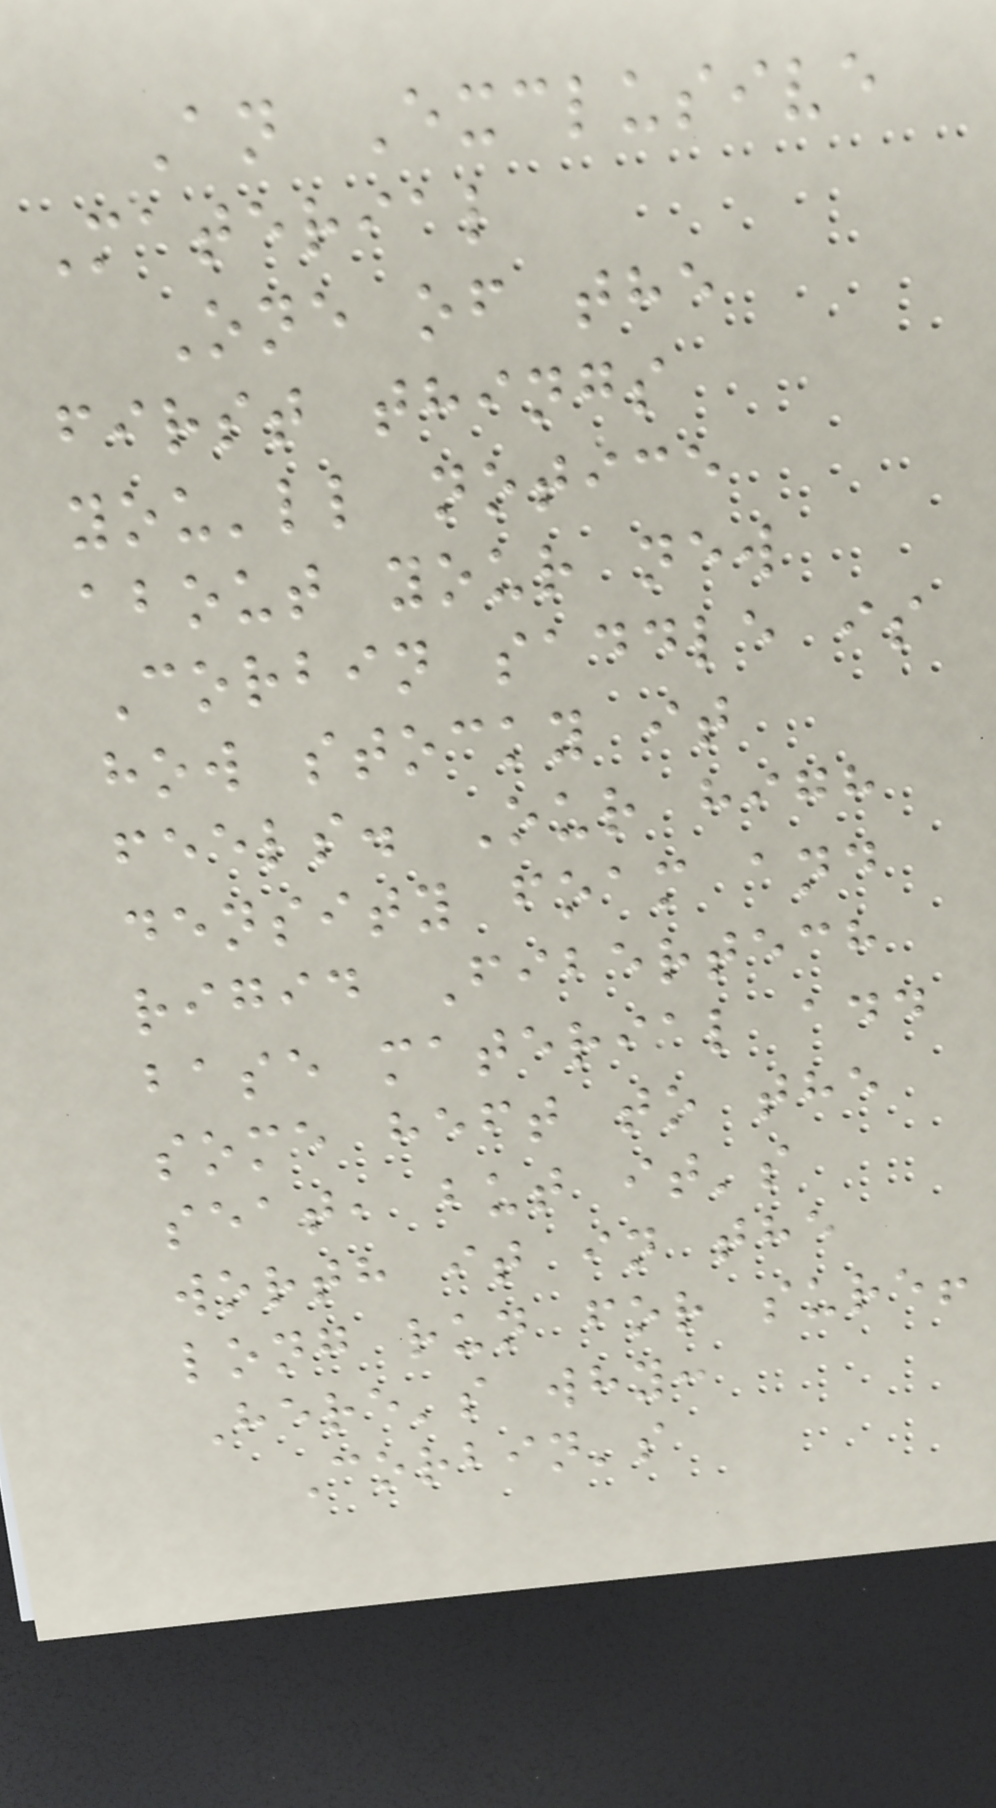An Exclusive
Material
One of the
first things
you'll notice
about your new
Corbin saddle is
how stocky it
feels. Our high
density foam and
rigid Fibertech
base material add
some heft to the
seat, but it's
worth it in the
long run for sure!
Here's why:
Corbin's
